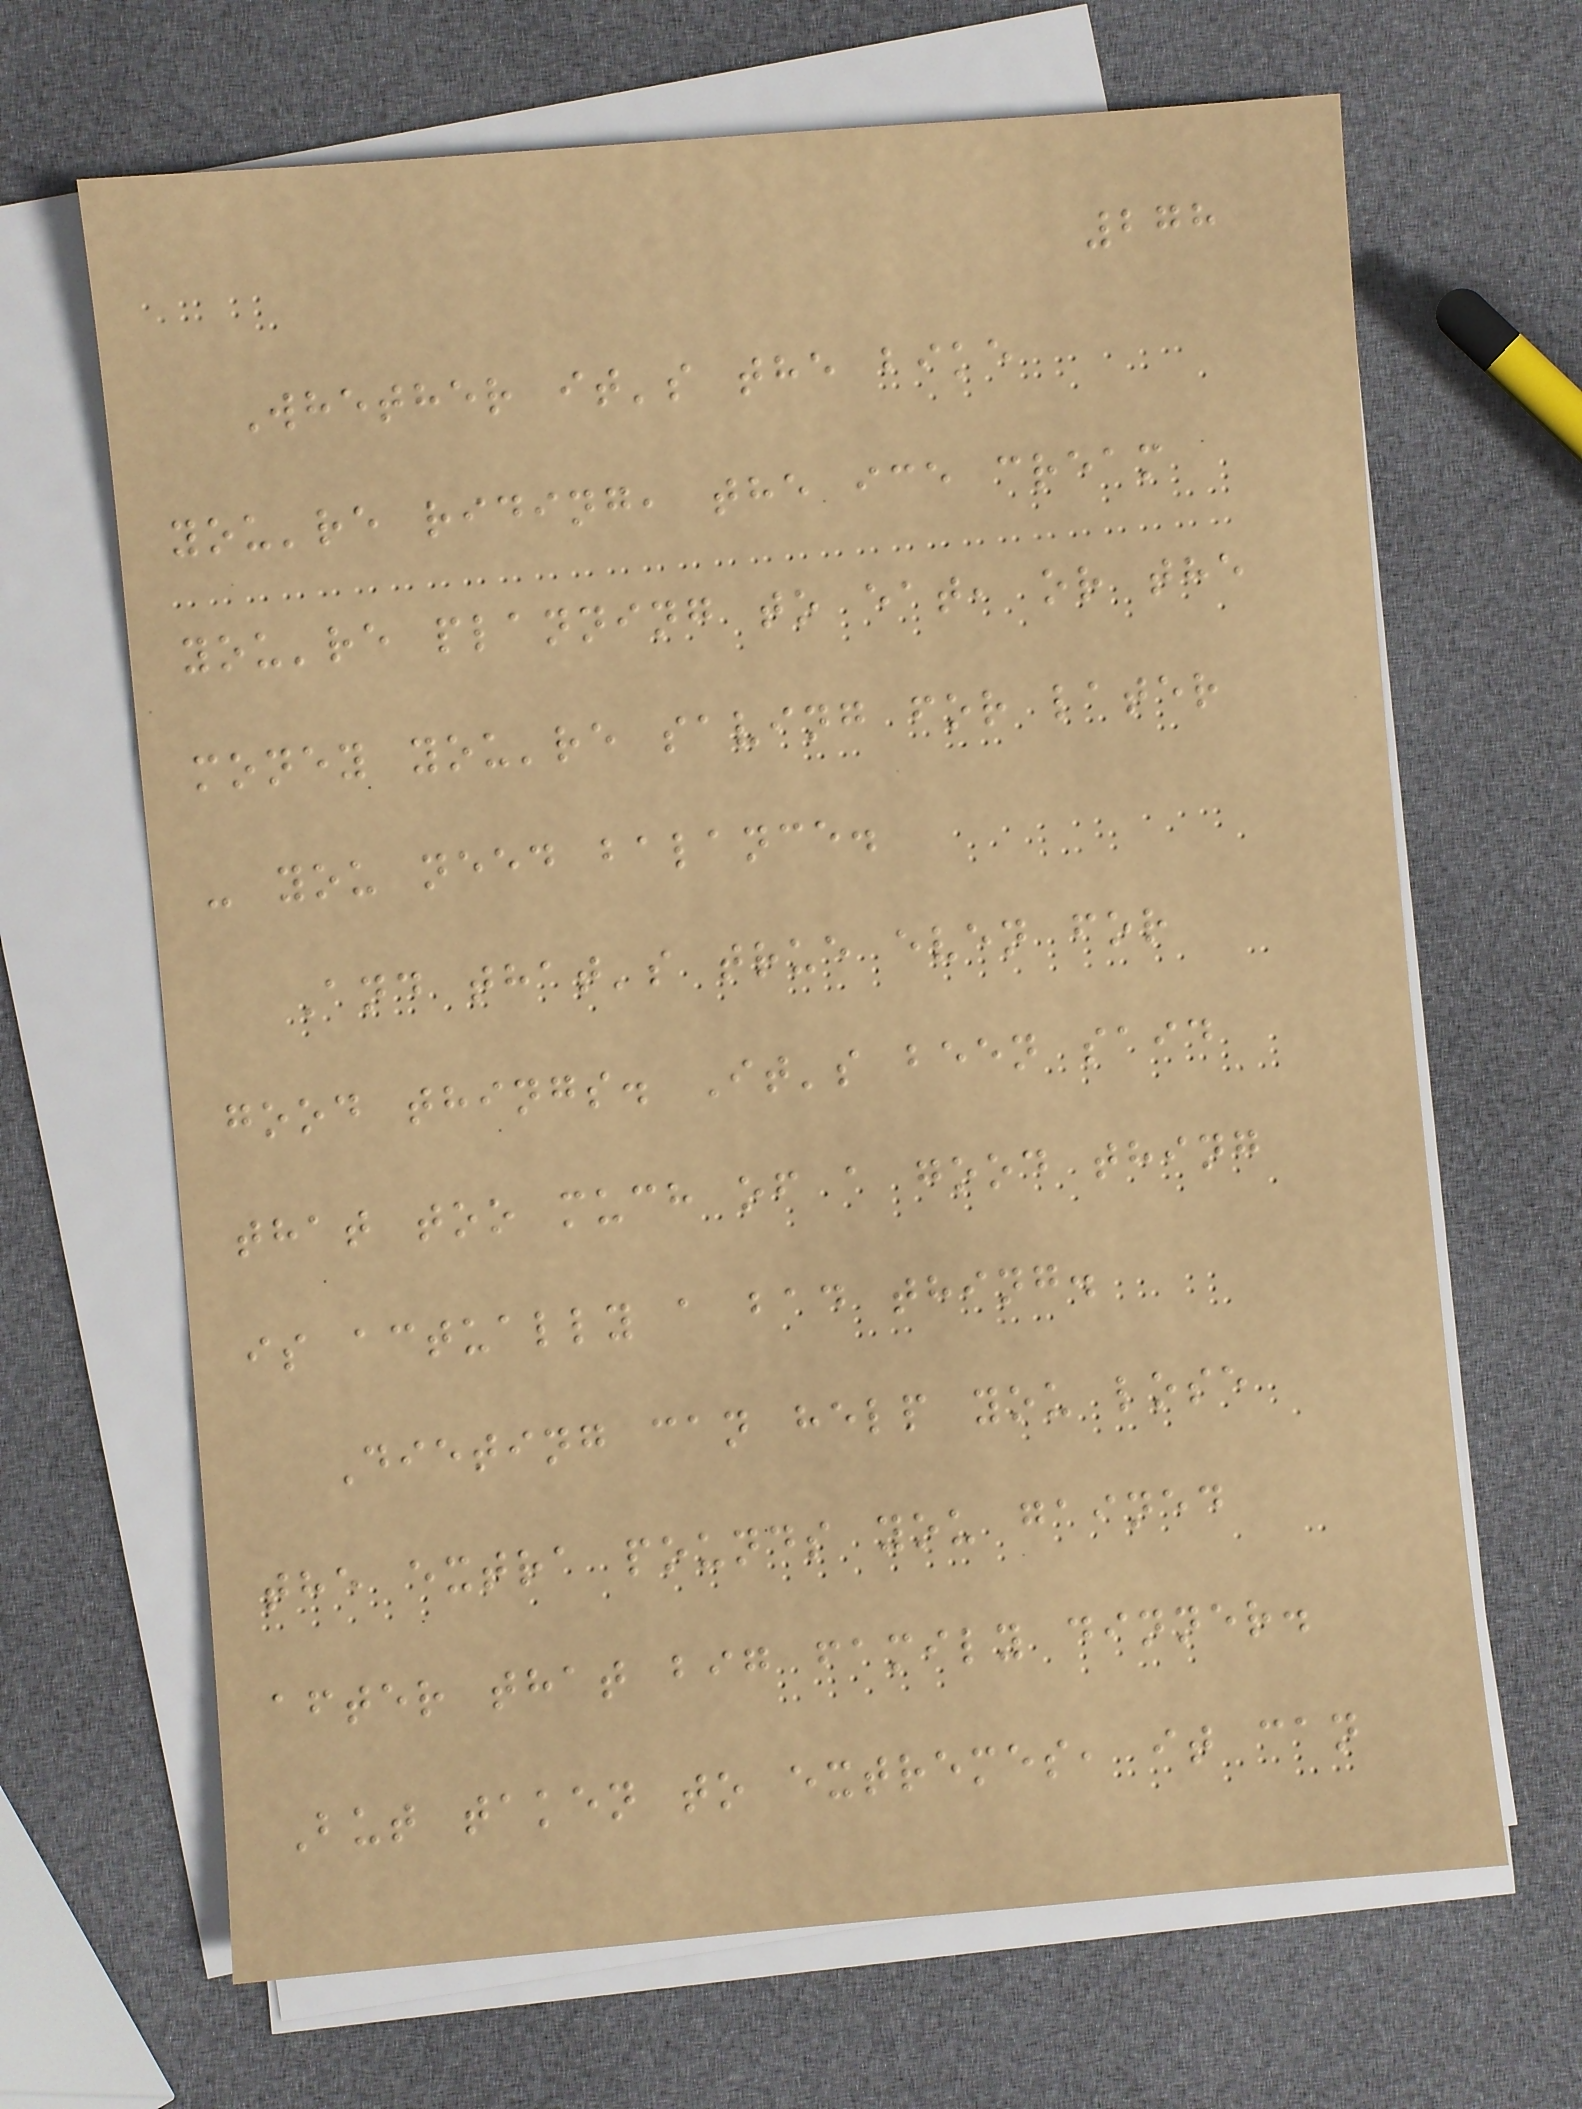278
Whether it's the bike
you're riding, the ice cream
you're planning to eat, or the
money you're saving for later
- you need balance.
And that's true even for
good things. It's been said
that too much of a good thing
is actually a bad thing.
Dieting can help you lose
the extra pounds you gained
after that big family dinner.
But taken to extremes, it can
